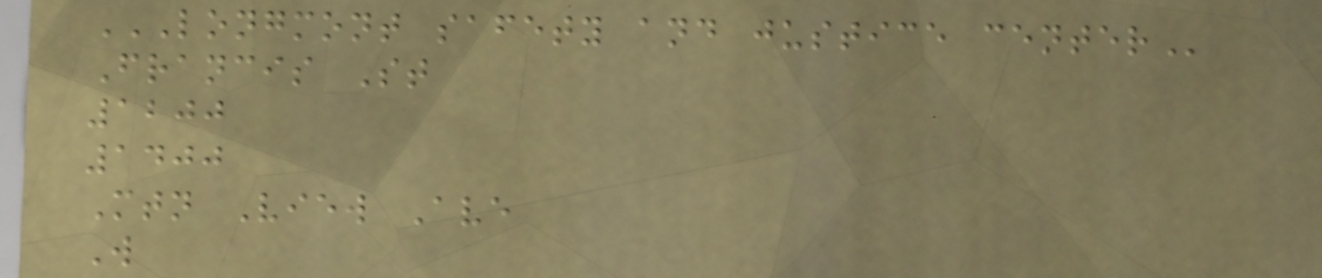LONGMONT SAFETY AND JUSTICE CENTER
Francis St
1200
1400
Mtn View Ave
W
